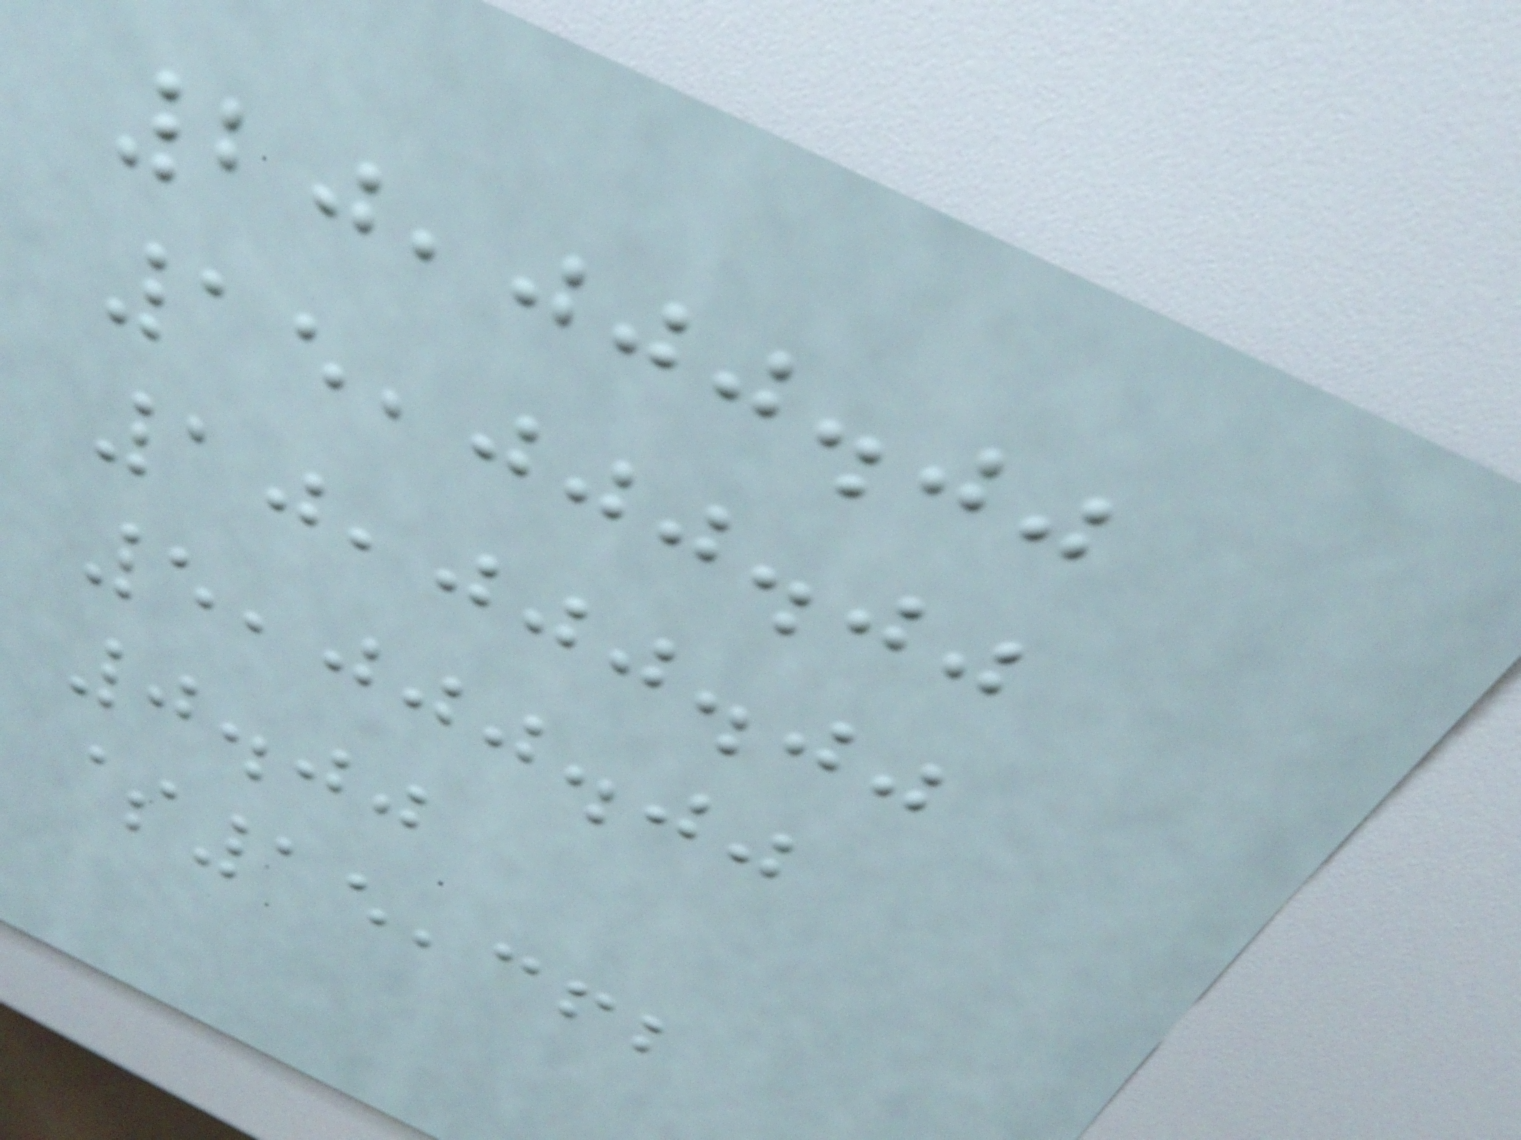20,000.00
15,000.00
10,000.00
5,000.00
0.00
$15,362
